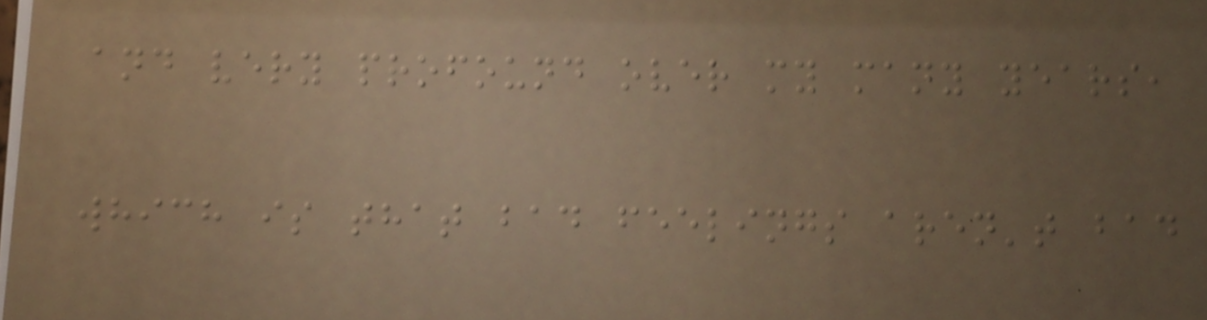and very profound over my many years,
which is that bad feelings aren't bad
